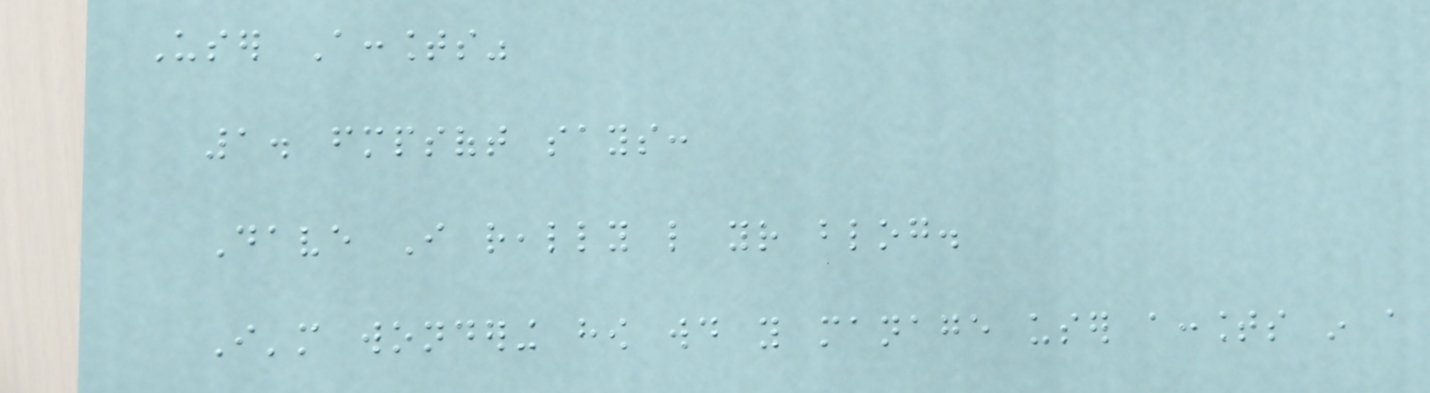User Accounts"
1. fmpsoft says:
Dave I really like your blog.
I'm wondering how would you manage user accounts in a
